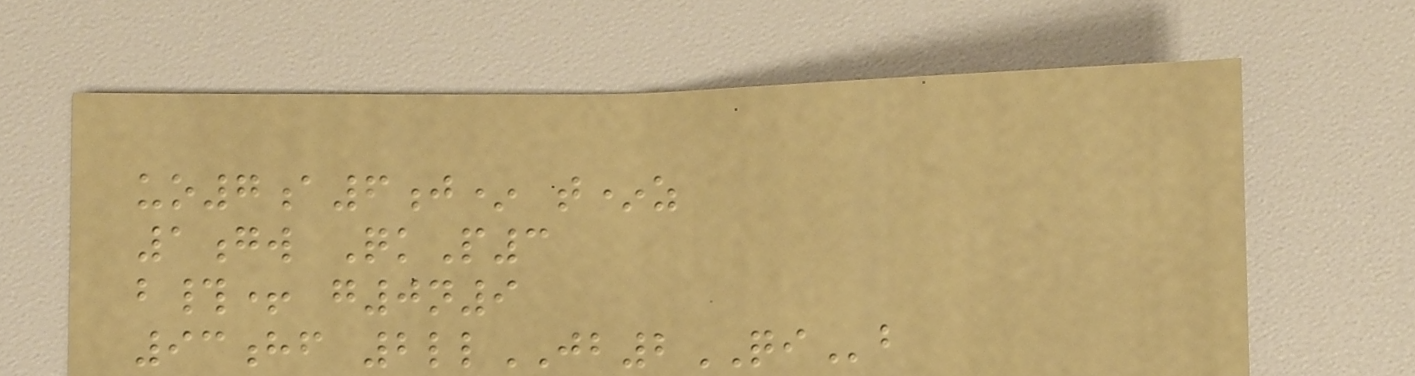uo7a6j* t*z
1gw QkP3
b#+ g0n9
93hf 2llJB2QIb
